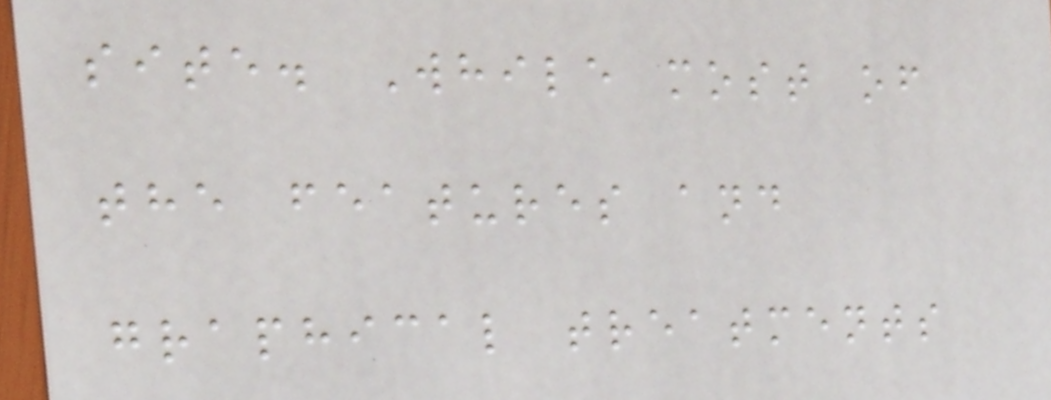site. While most of
the features and
graphical treatments
